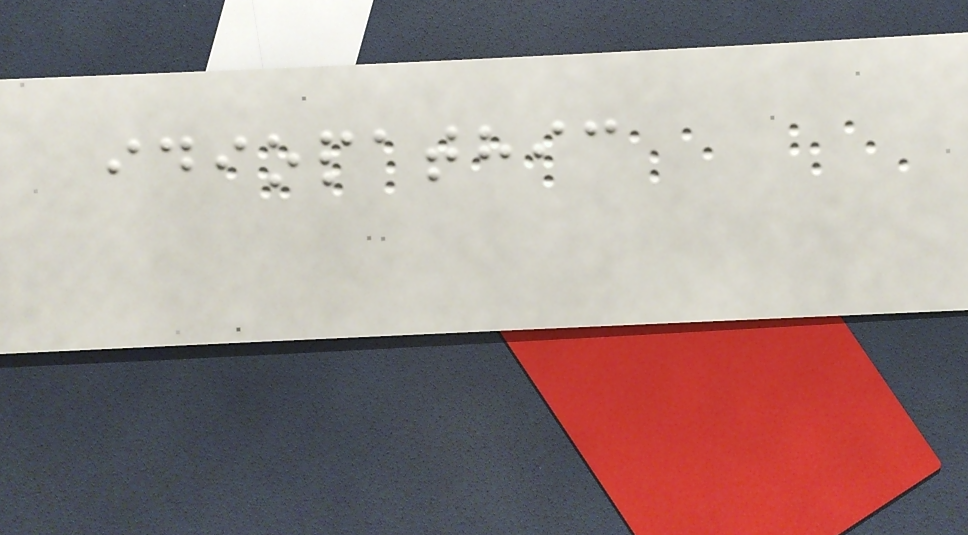idiopathic
